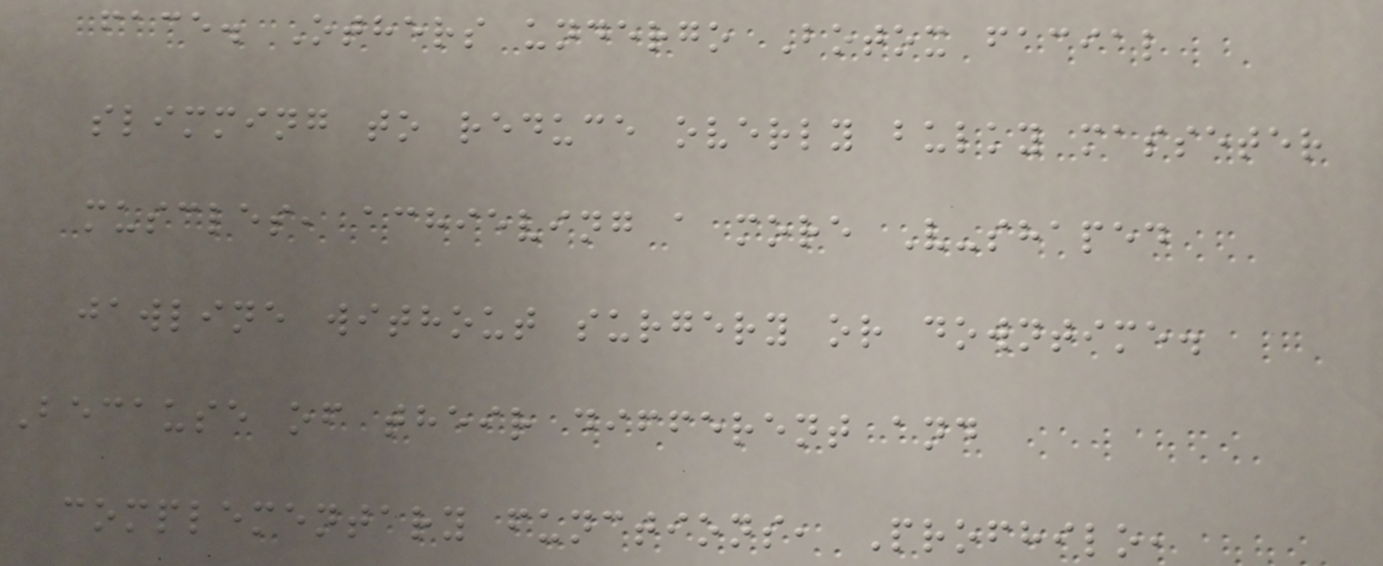face. Others undergo Botox facial
slimming to reduce overly bulky masseter
muscles, achieving a more V-shaped
jawline without surgery or downtime.
Because of their different and
complementary functions, Profhilo,
